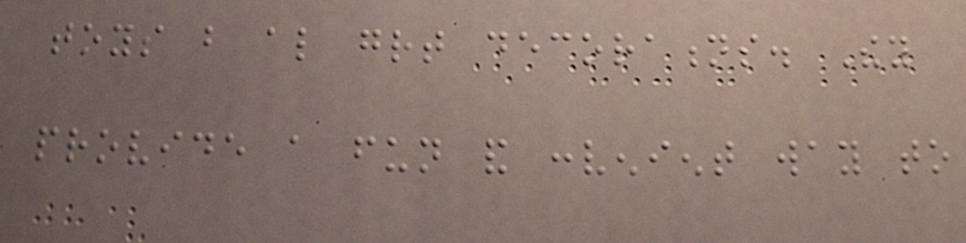toys but also great decorations. They
provide a fun and convenient way to
